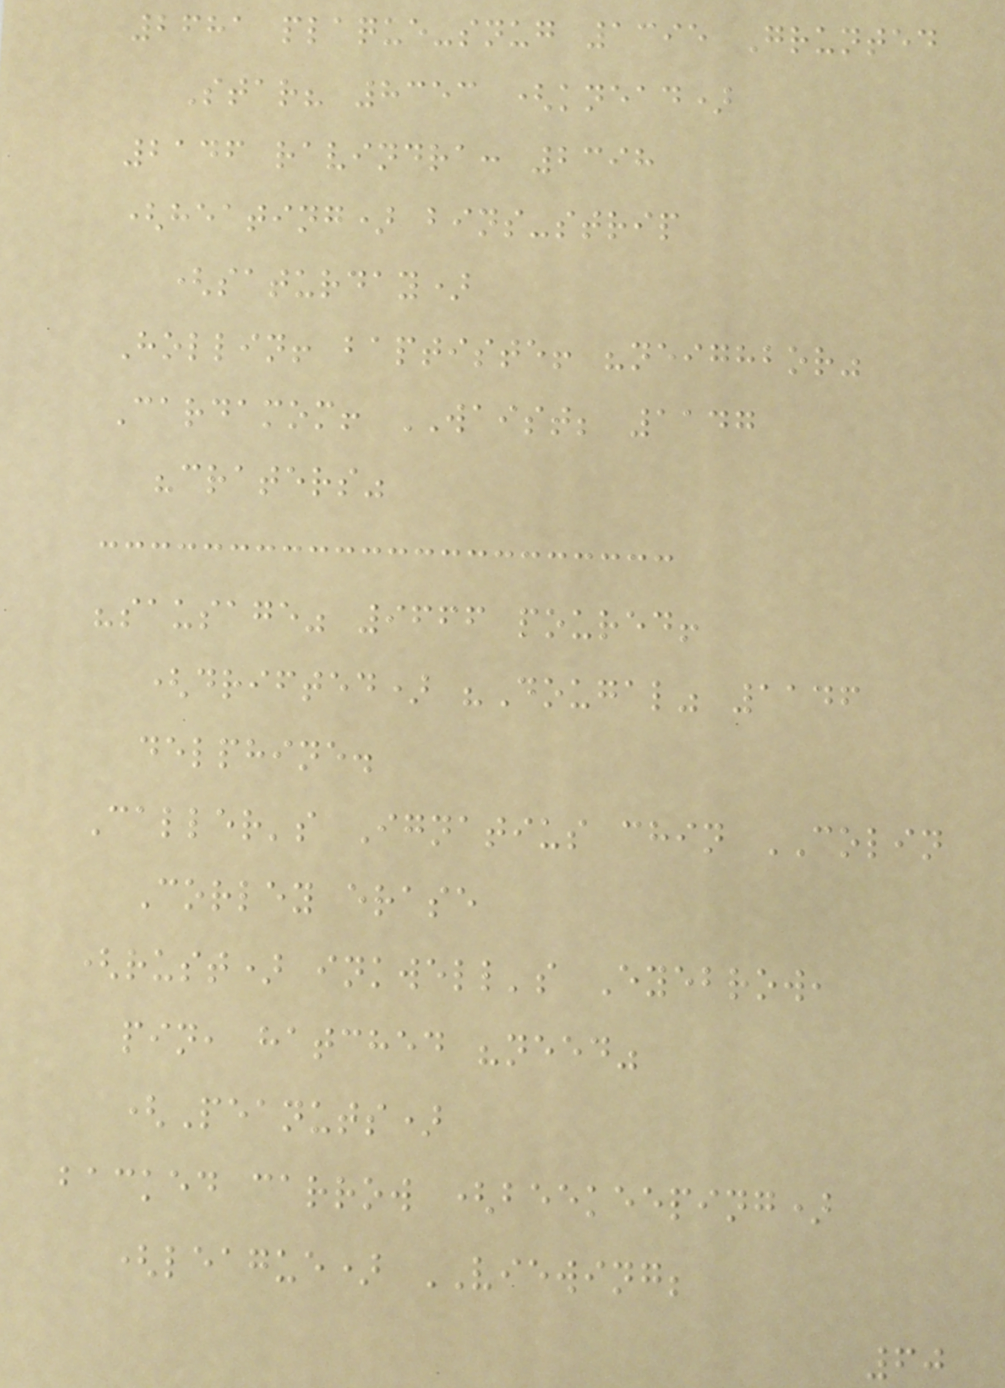2681 plaque-snug 1395 Grunted
Star? 8353 (knead)
2146 ravindra: 2398
(heating) bins-strip
(saturday)
Hollin! baptiste! "neighbor"
Cardamom! WAIST; 1147
"craters"
"sausage" 9666 poured!
(drifted) "Dougal" 1146
delphine.
Caller's Ignatius chin COLIN
Corley erase
(rust) inkwell's Eyebrow,
pin, hatched "need"
(Peanuts)
backed carrow (beekeeping)
(league) VIEWING;
60
